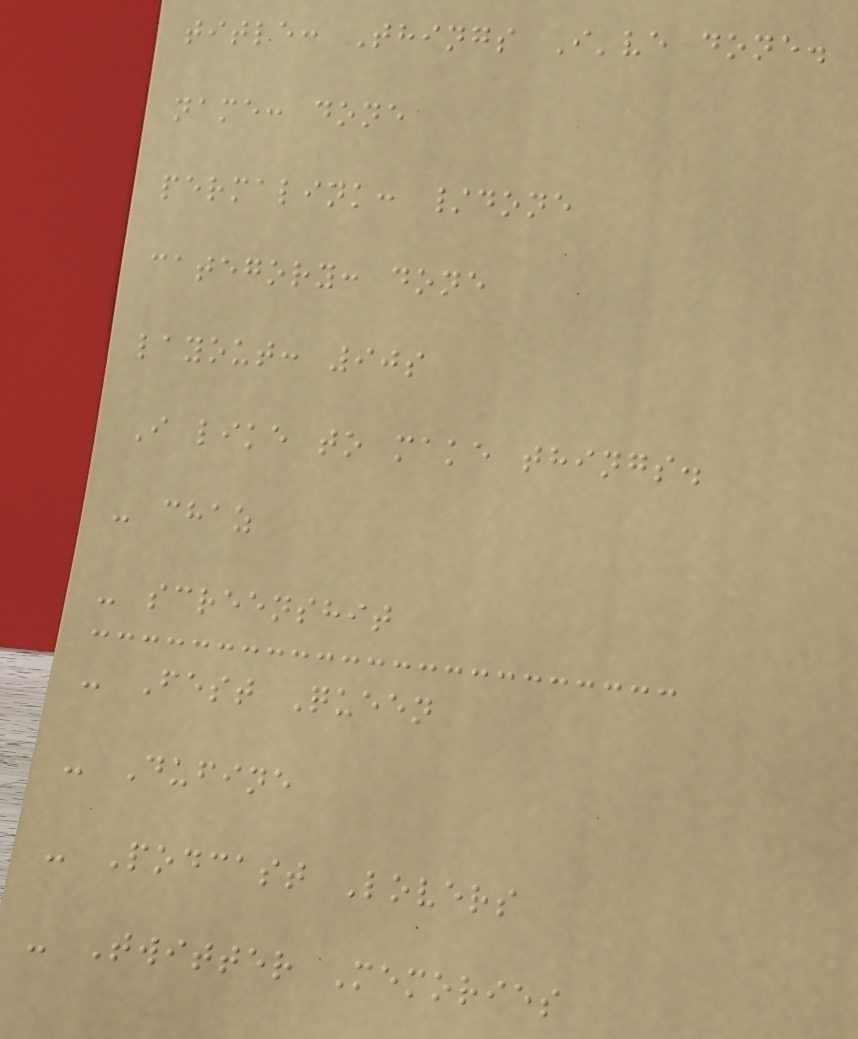title: Things I've done.
name: done
permalink: /done
category: done
layout: 90s
I like to make things.
- chaz
- screenshit
- Fest Queen
- Dufine
- Podcast Lovers
- Twitter Memories
